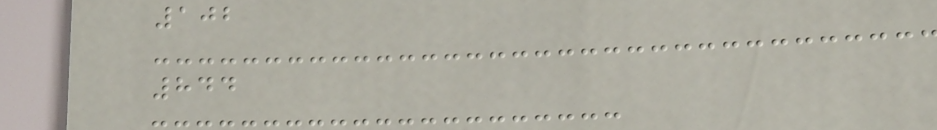102
844
